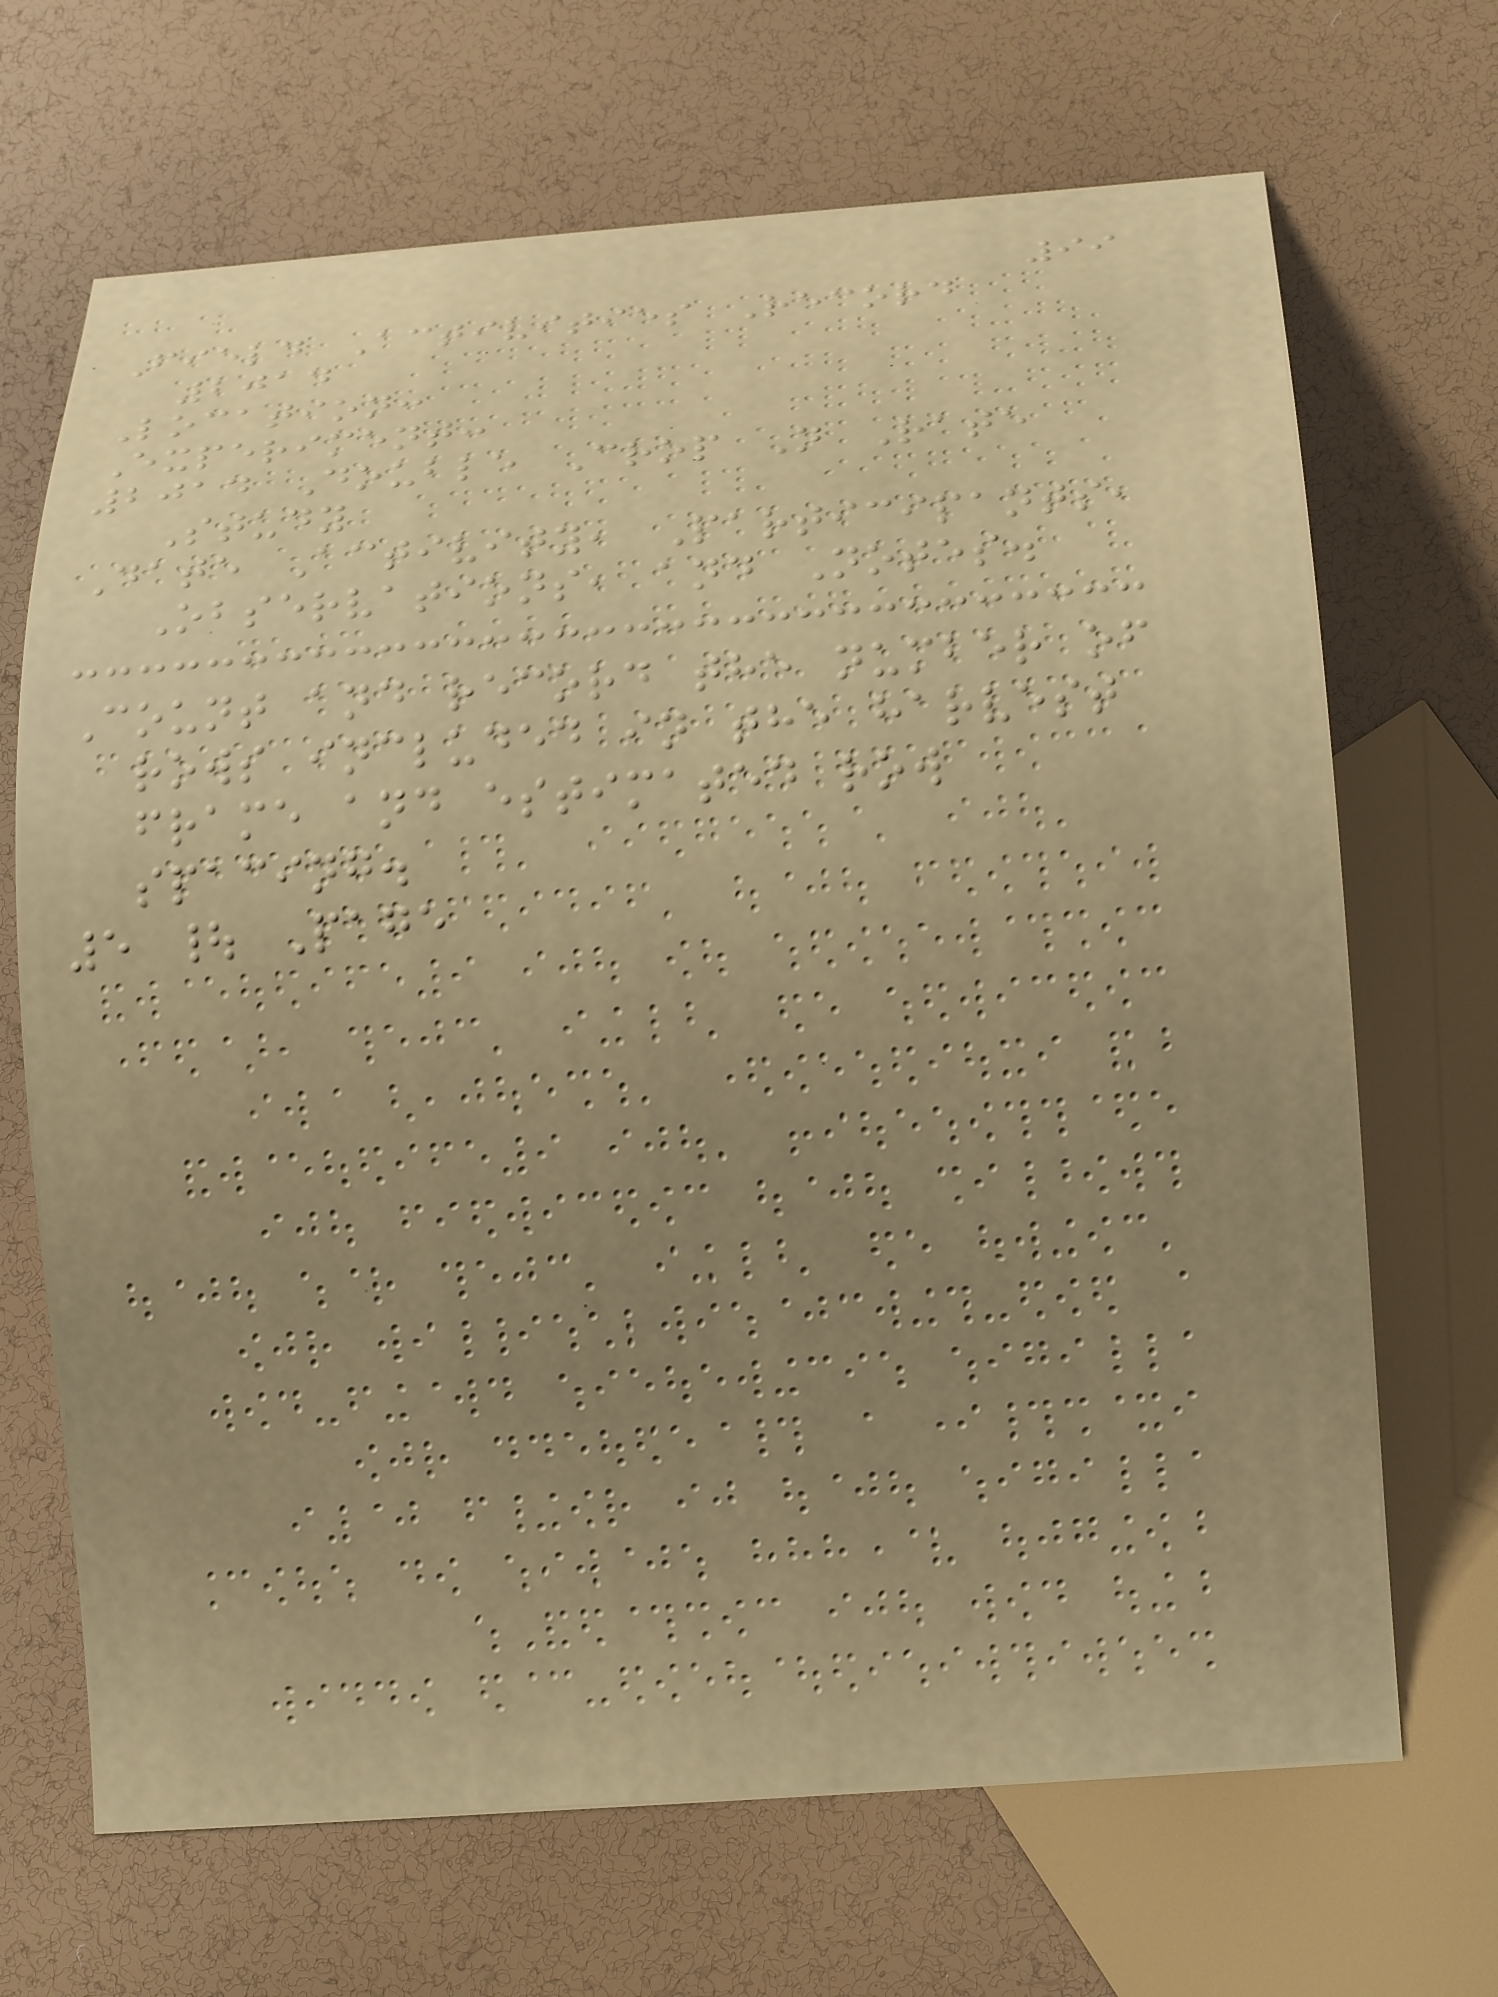99
Field Activities Record
2014
Location:
Experiment:
2014 Double Crop N Rate
Study
Date Activity, Participants,
Observations, and Notes.
Count and record the number of
rows included in the harvest
frame and estimated row
spacing.
5 | Page
